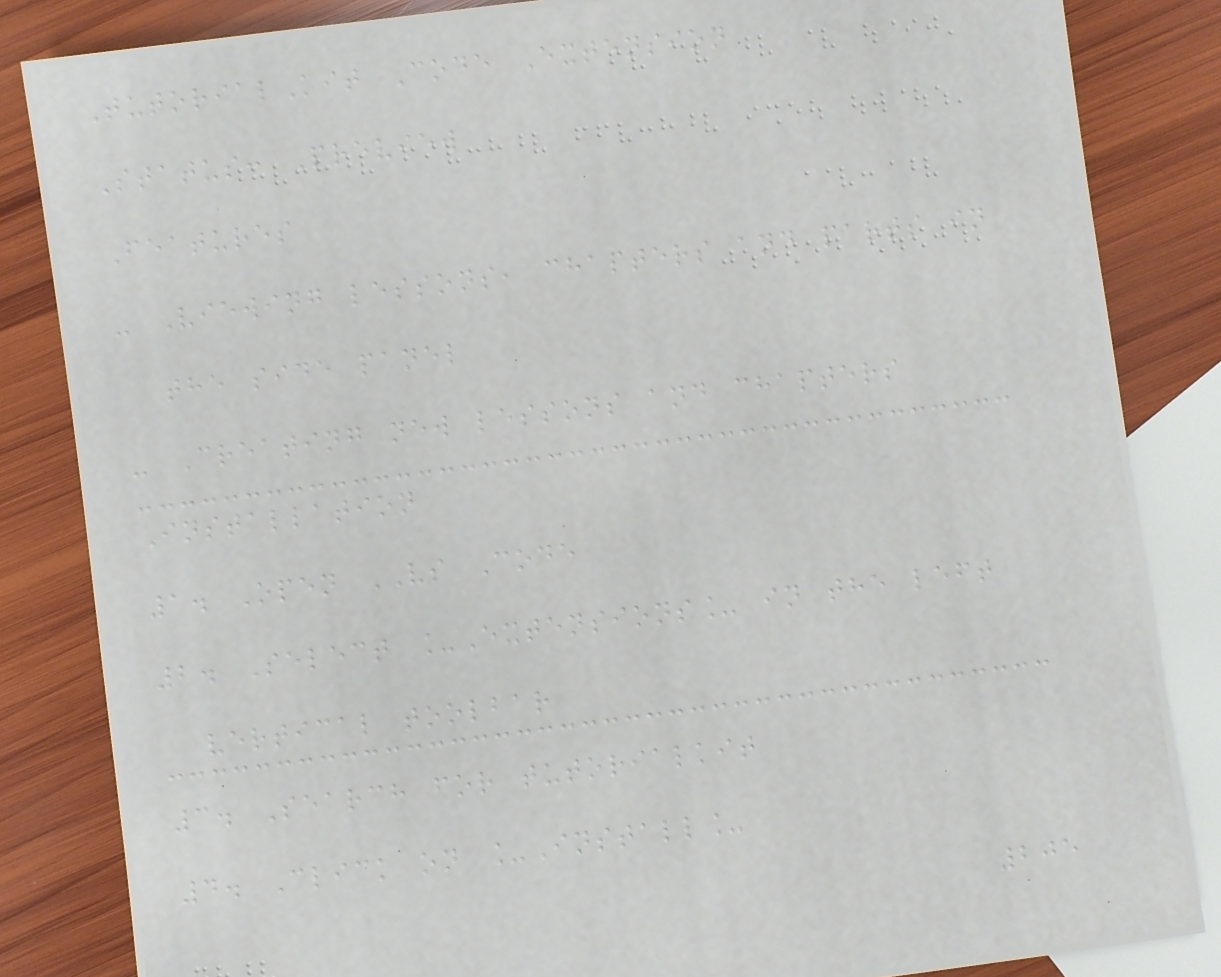TutorialKit Code Extension
Status: Preview
Features
- Viewing lessons, chapters and parts in
the side panel
- Creating new lessons and chapters
Installation
1. Open VS Code
2. Select _Extensions_ in the left
vertical toolbar
3. Search for tutorialkit
4. Click on _Install_
205
